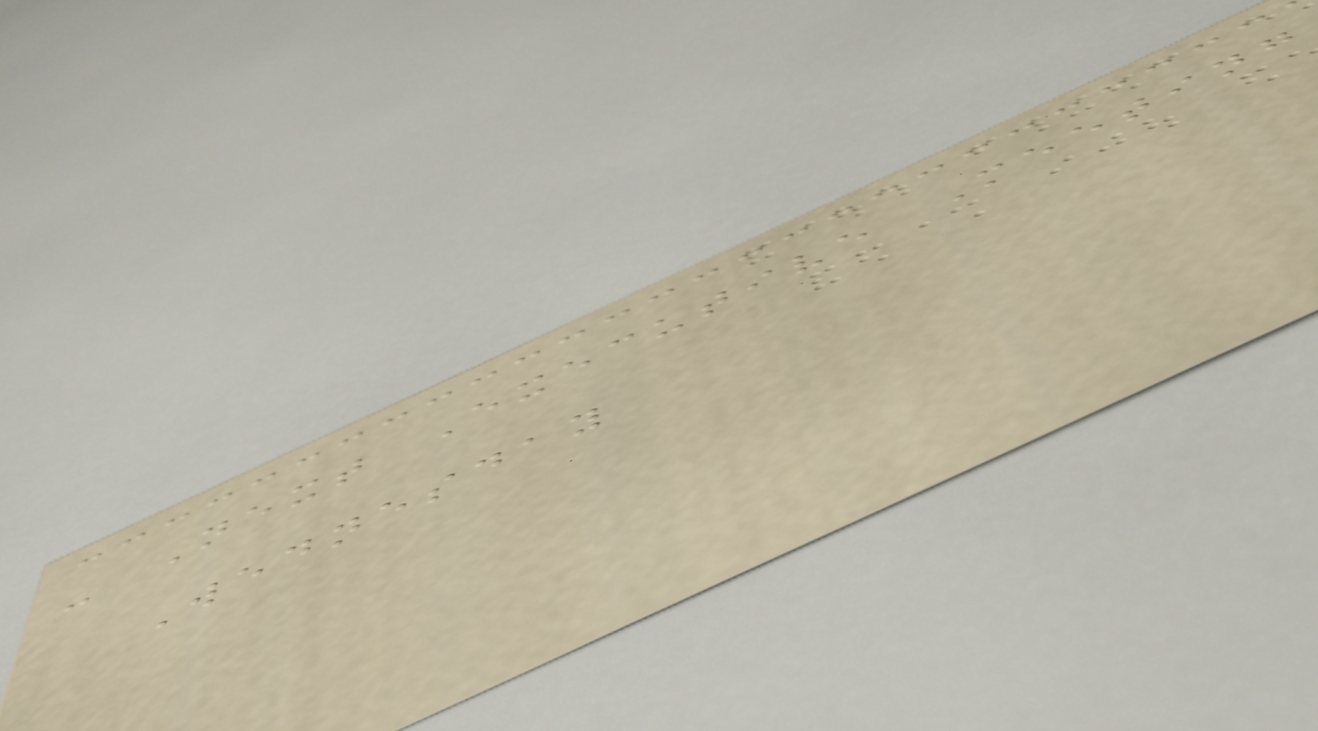- Next Executive Meeting
Wednesday
